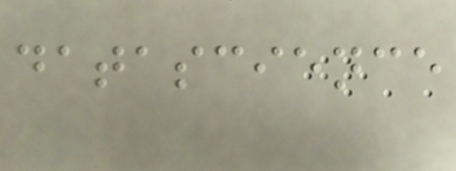datascience
